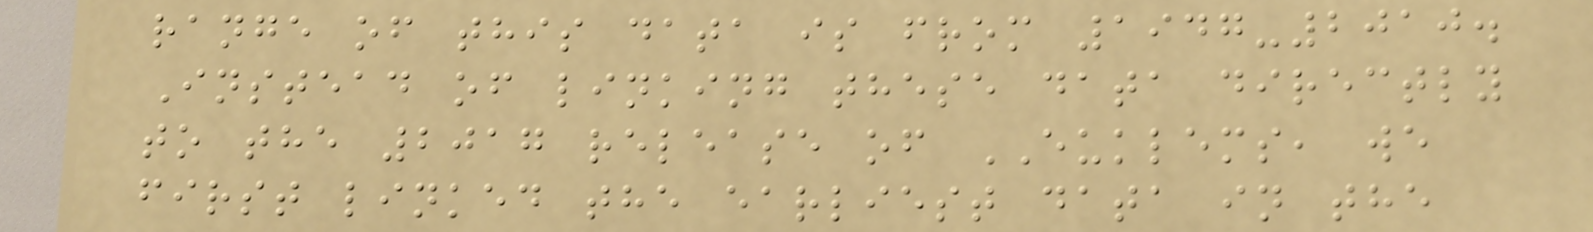range of this data is from 1947-2010.
Instead of linking these data directly
to the 2017 release of EUKLEMS, we
first linked the earliest data in the
